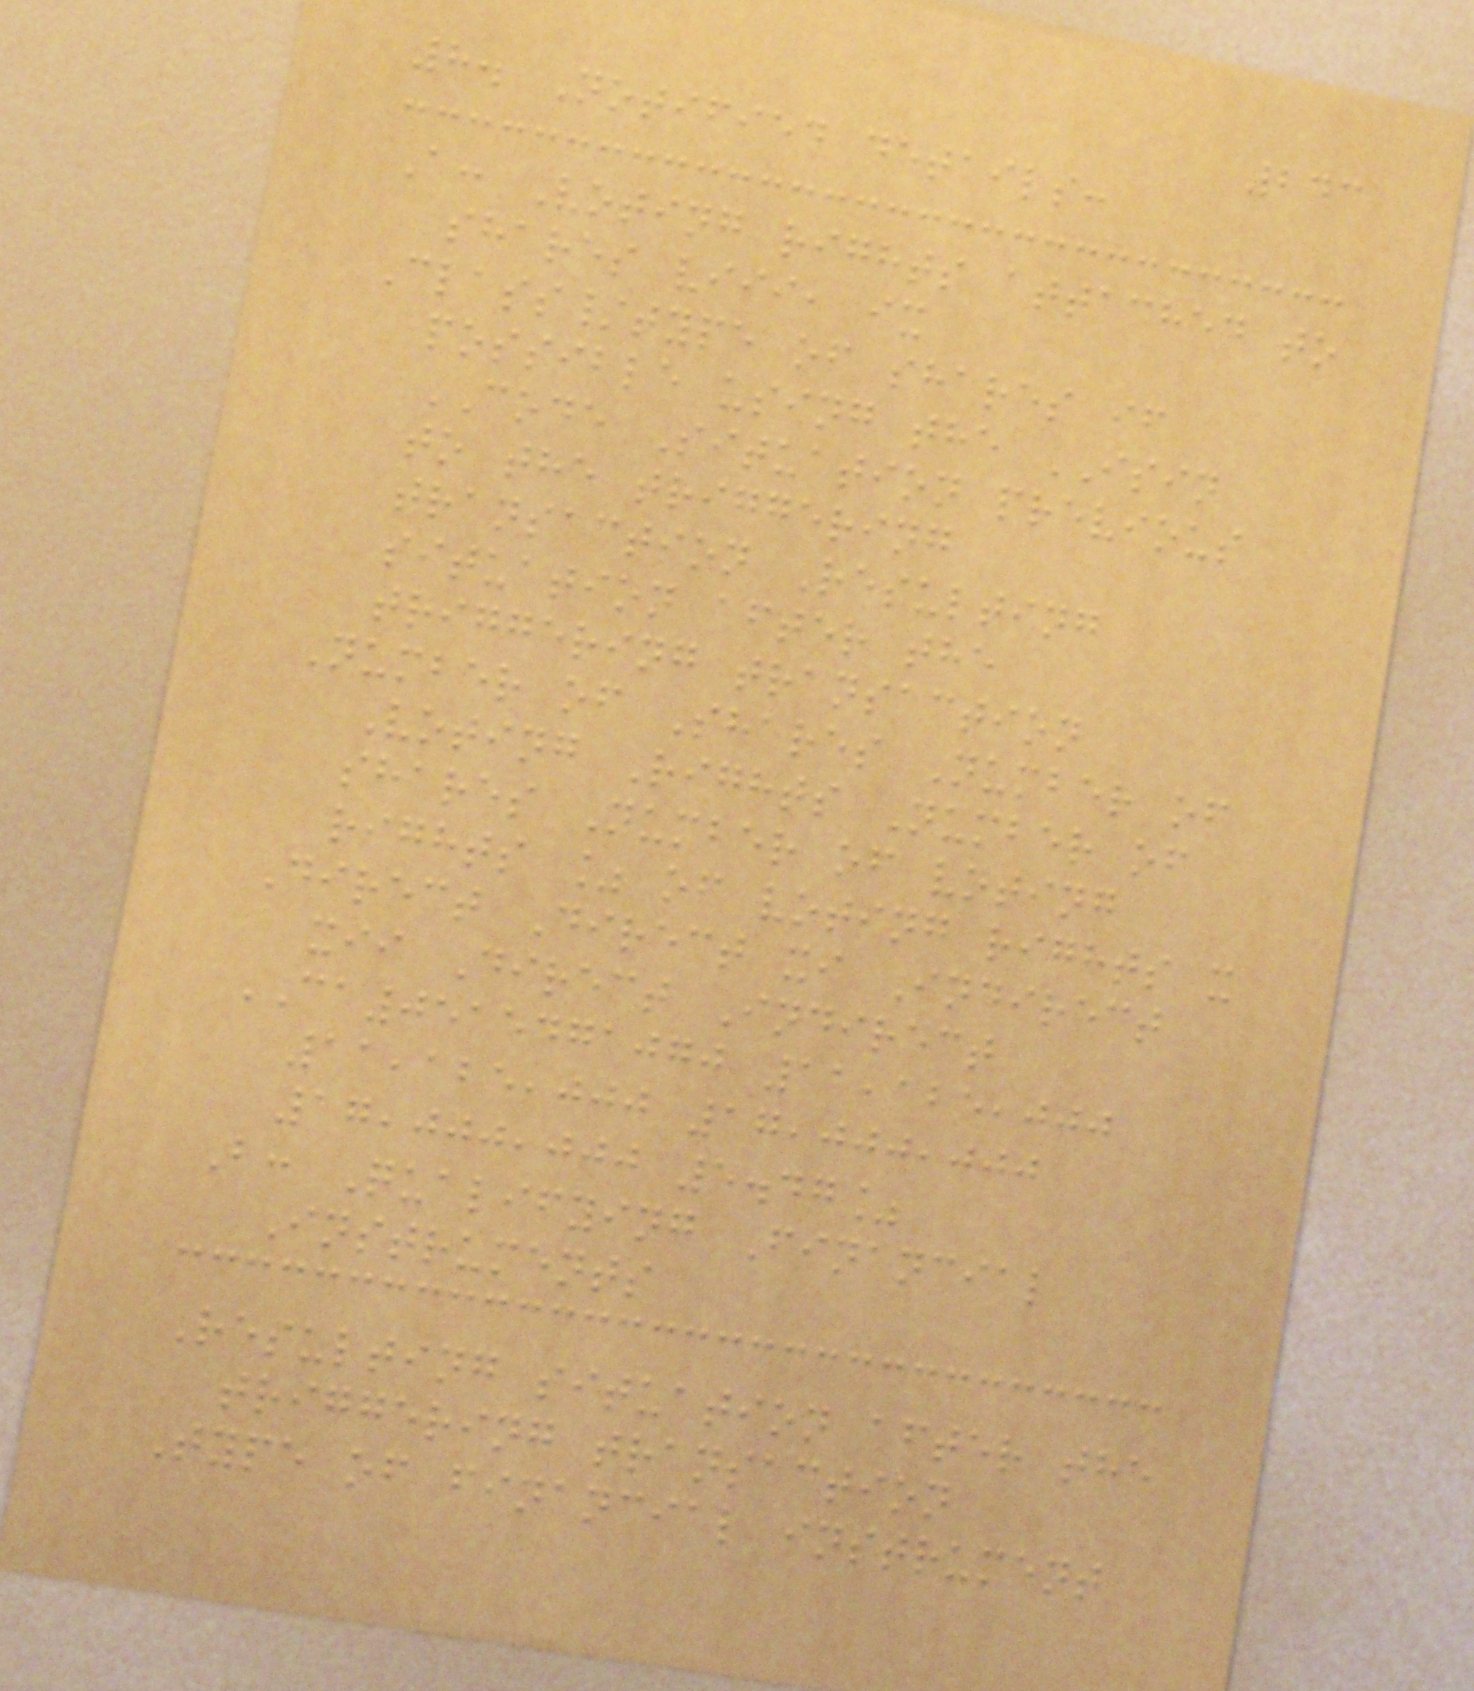243
8. Notified details:
A: Voting rights attached to
shares viii, ix
Class/type of shares if
possible using the ISIN
CODE Situation previous
to the triggering
transaction Resulting
situation after the
triggering transaction
Number of Shares Number of
Voting Rights Number of
shares Number of voting
rights % of voting rights x
Direct Direct xi Indirect
xii Direct Indirect
CA0515471070 11,125,000
11,125,000 17,000,000
17,000,000 5.47%
B: Qualifying Financial
Instruments
Resulting situation after the
triggering transaction
Type of financial instrument
